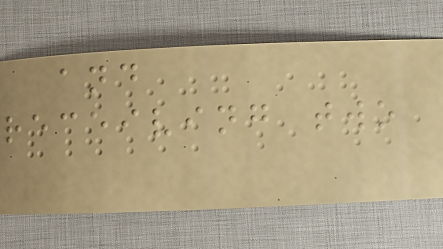and
receiving two
